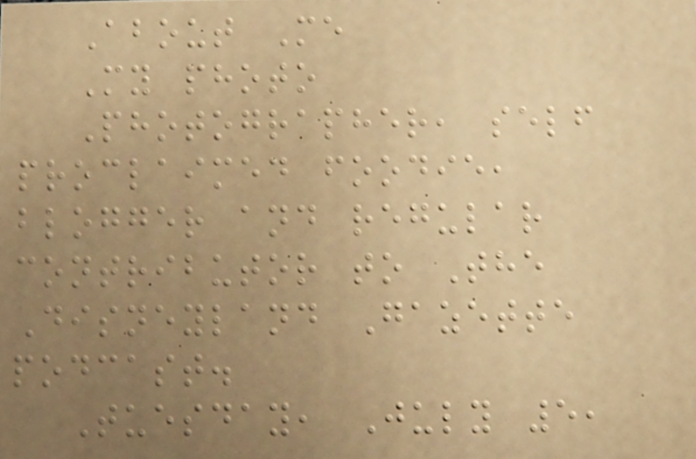About Me
My photo
Photographer, self
proclaimed foodie,
blogger and regular
contributor to The
Disneyland Gazette
podcast.
Tuesday, July 5,
